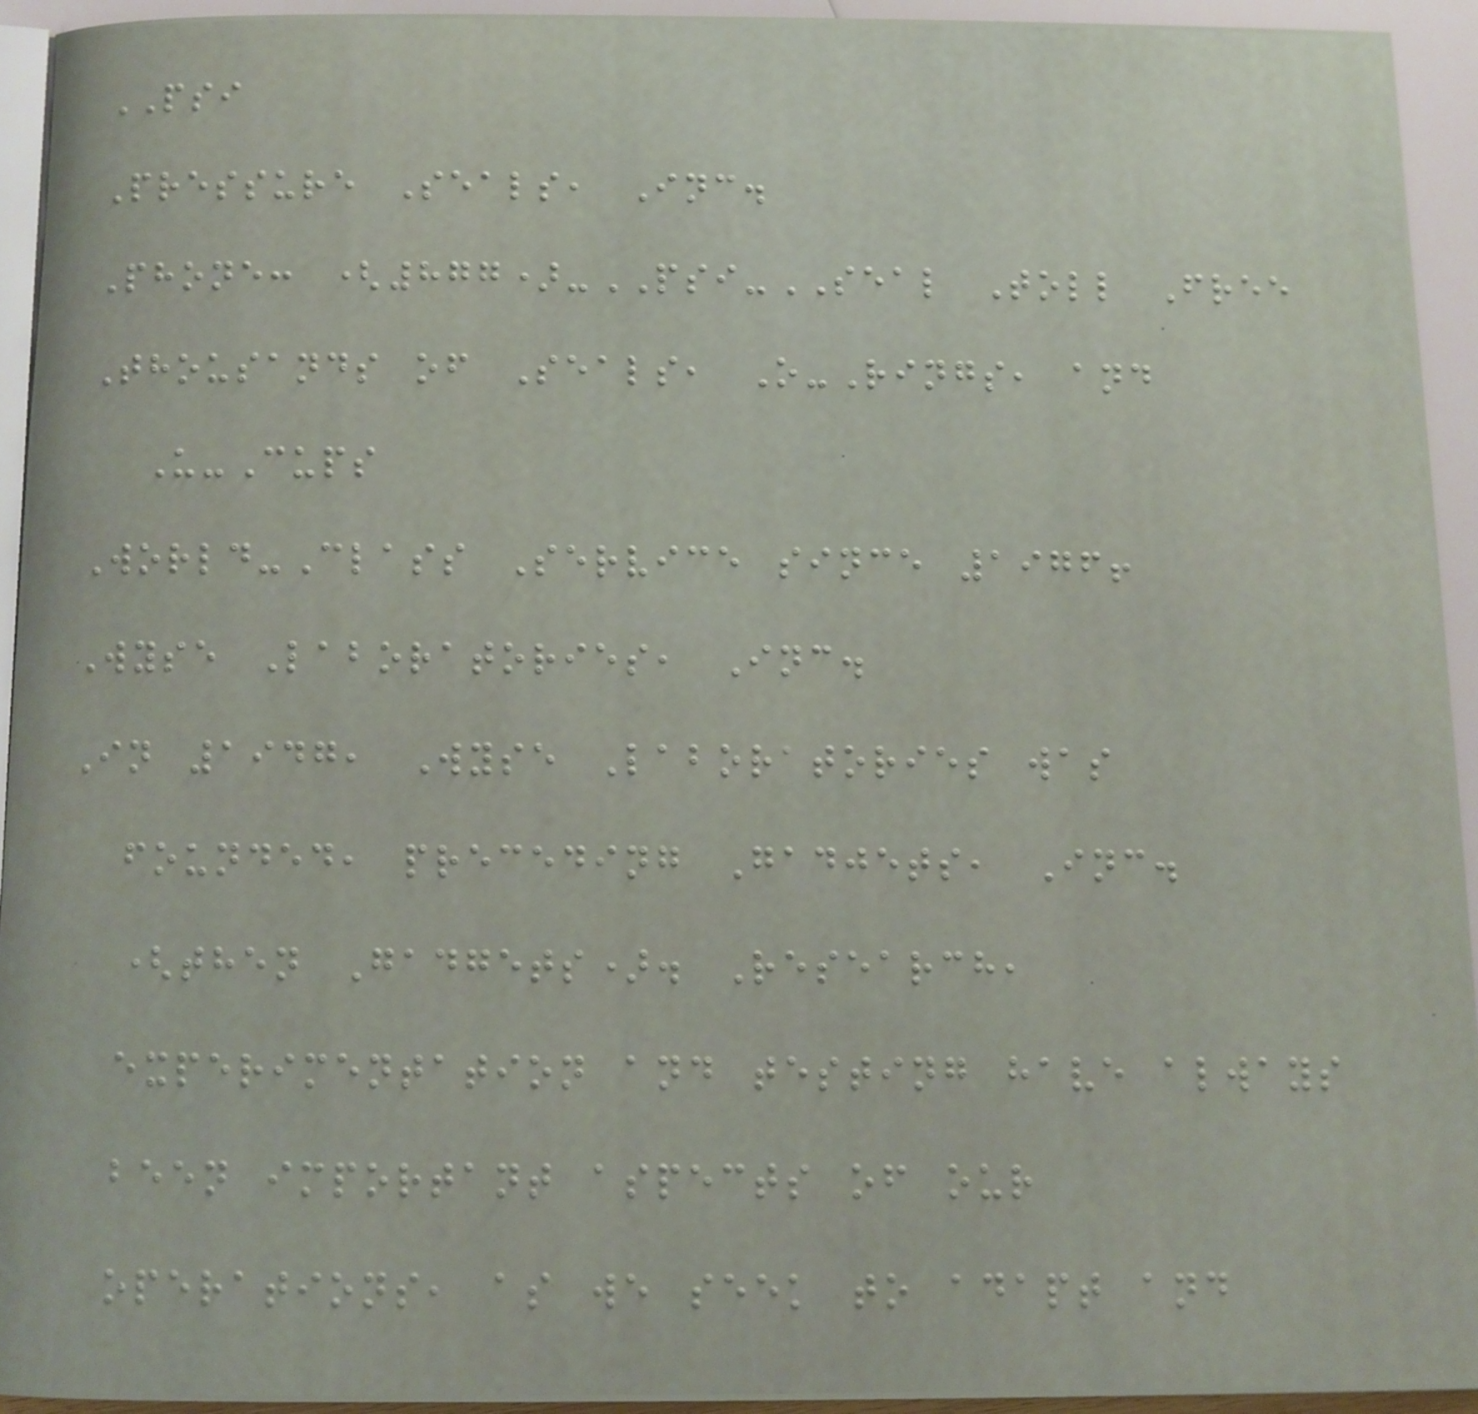PSI
Pressure Seals, Inc.
Phone: (877)-PSI-SEAL Toll Free
Thousands of Seals, O-Rings, and
U-Cups
World-Class Service since 1976!
Wyse Laboratories, Inc.
In 1947, Wyse Laboratories was
founded, preceding Gadjets, Inc.
(then Gadgets). Research,
experimentation and testing have always
been important aspects of our
operations, as we seek to adapt and
